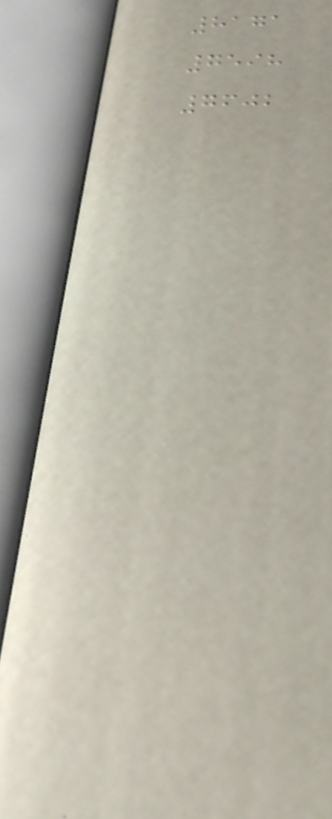8171
7598
7602
